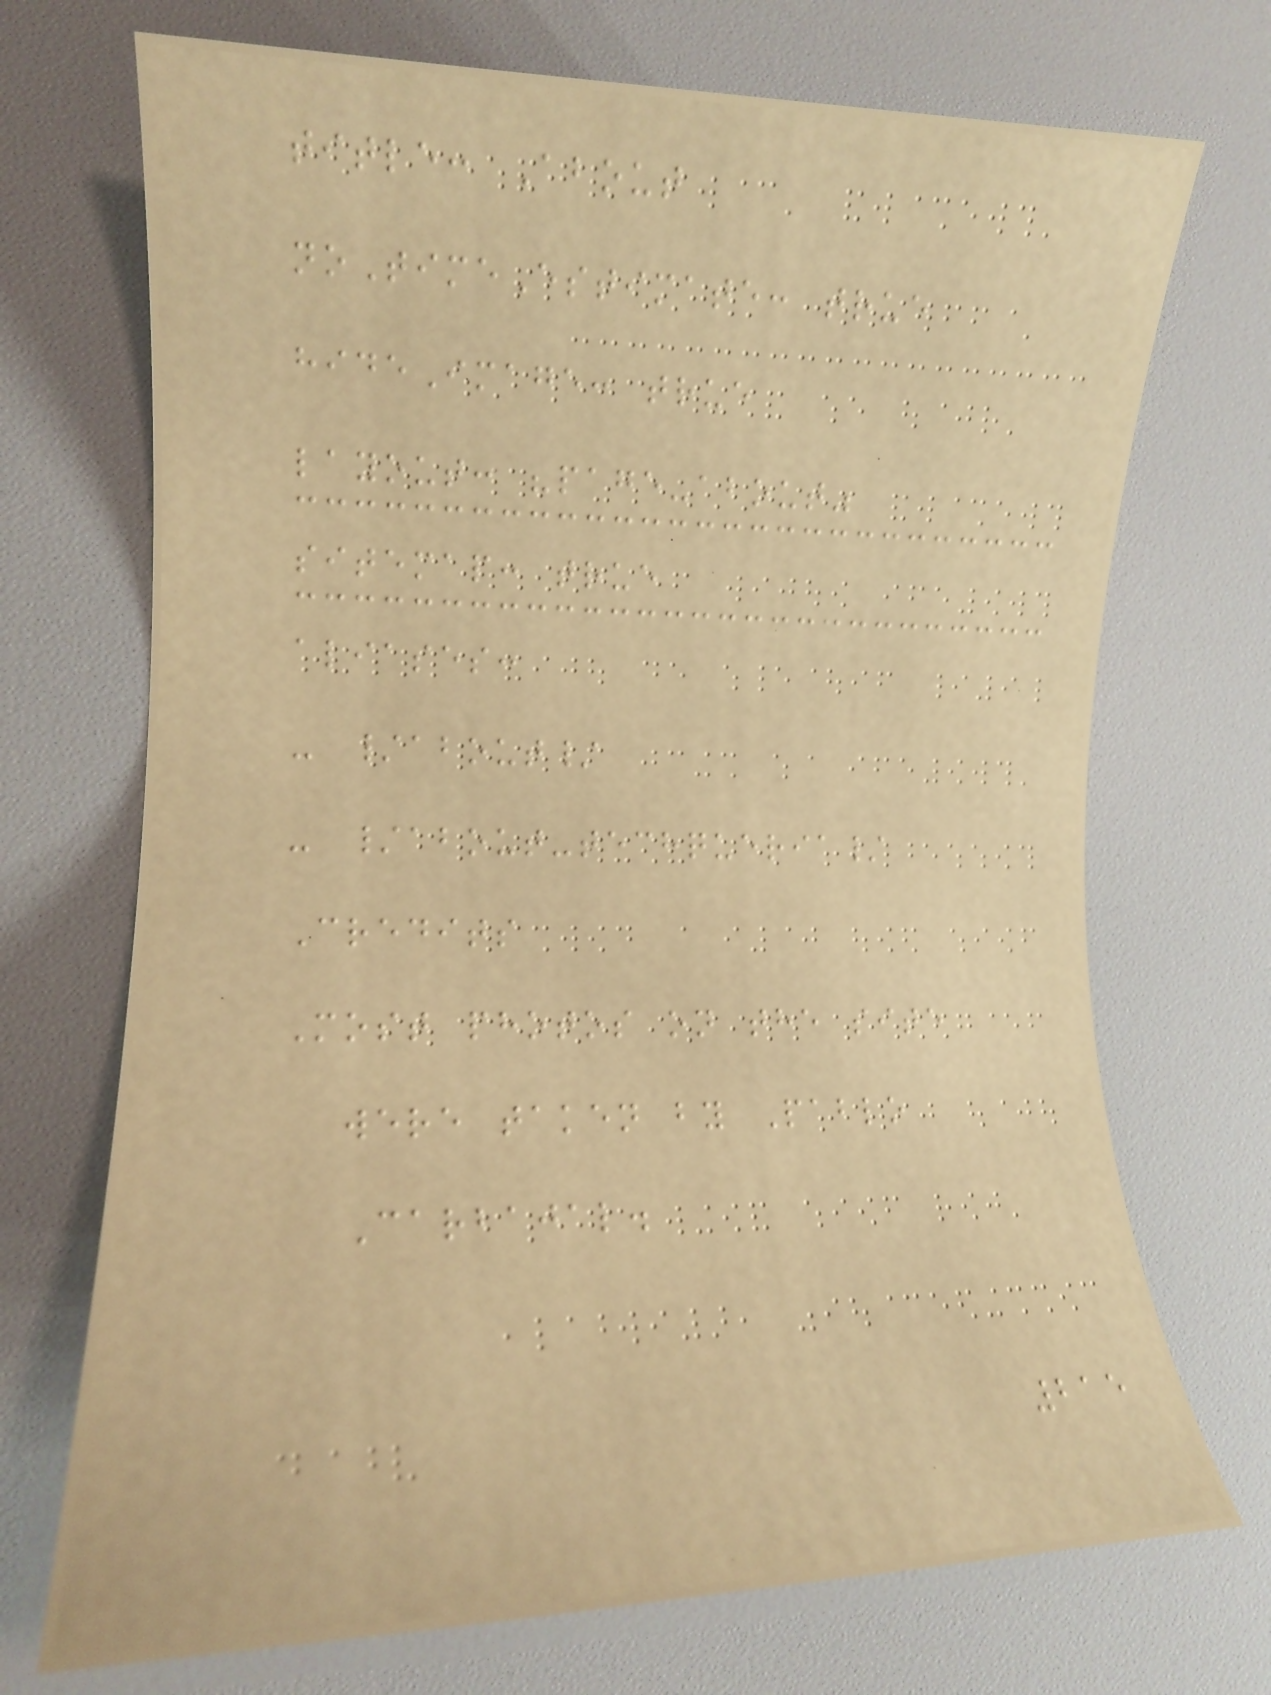title: About
noTimeEstimate: true
hideImage: true
layout: "page-about"
sitemap: true
aliases:
- /about/
- /about-techqueria/
Credits
Most photos on the site
were taken by Pablo
Carbajal.
215
